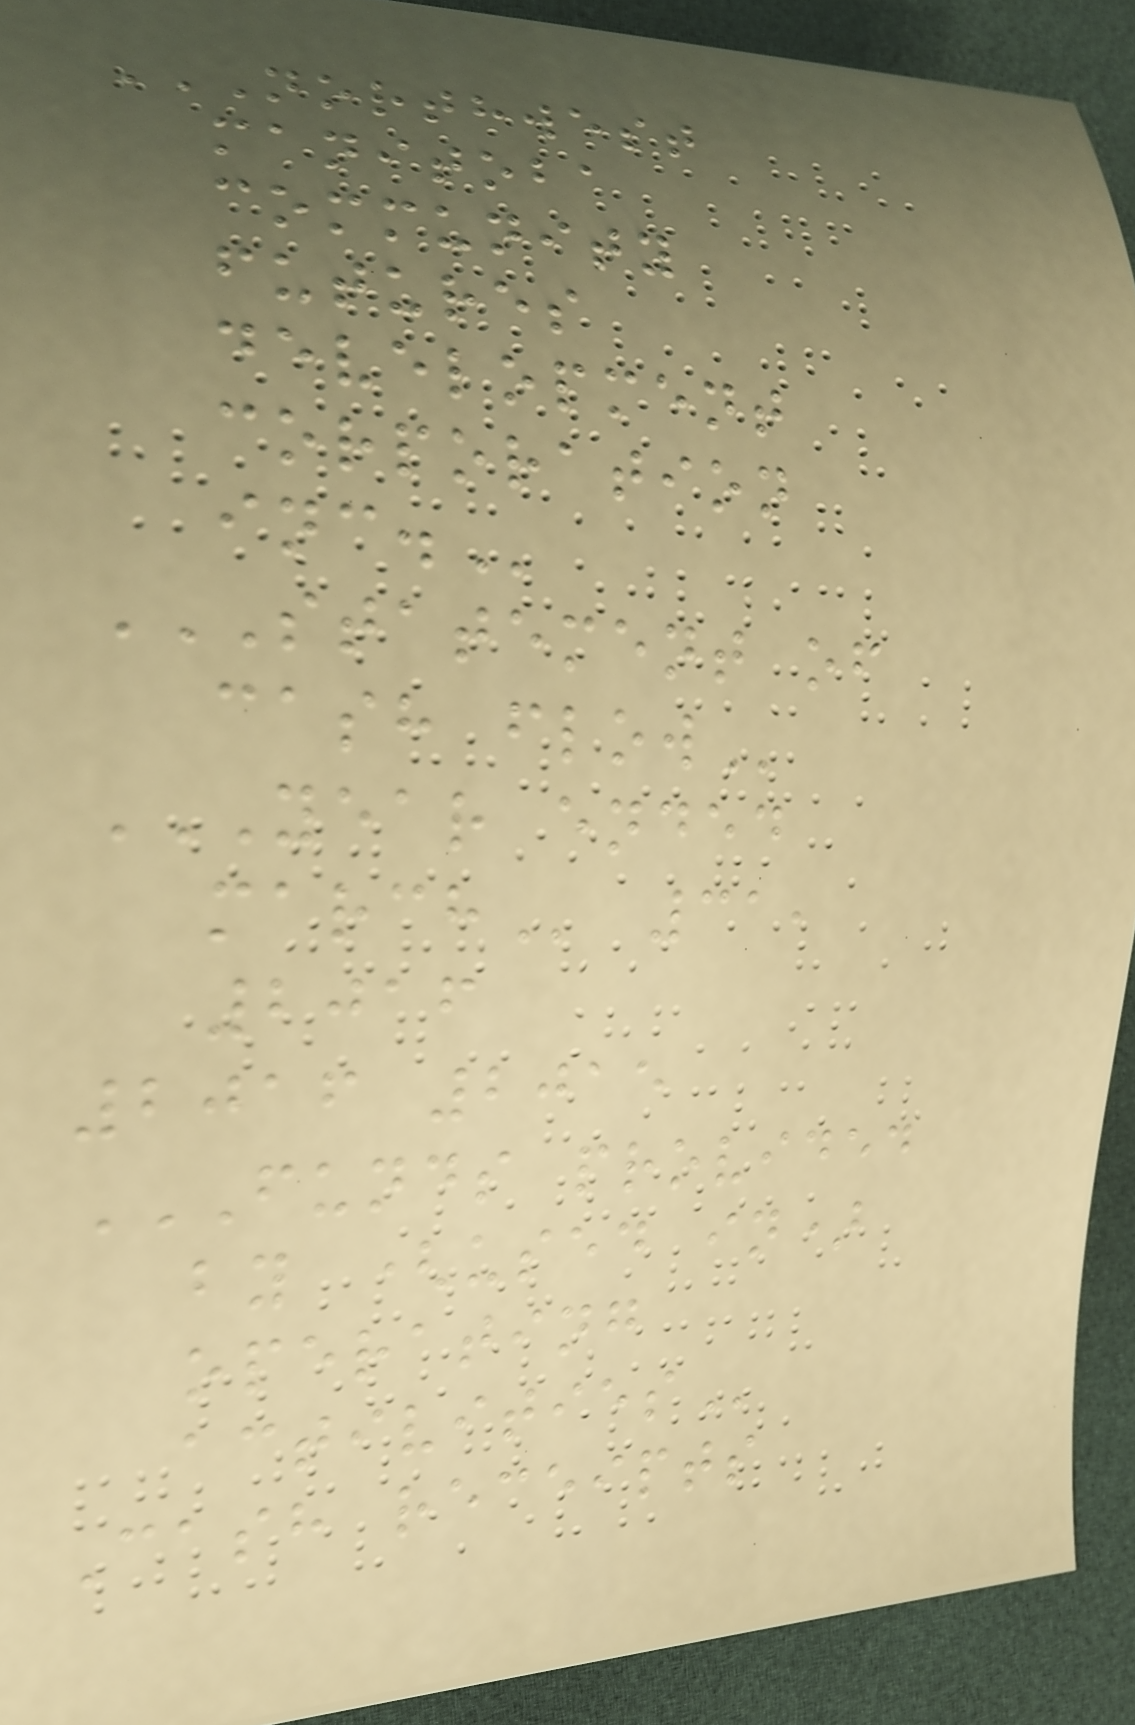NORTHWEST
MANITOBA
COMMUNITY
FUTURES
DEVELOPMENT
CORPORATION
INC.
STATEMENT OF
CASH FLOW
YEAR ENDED
MARCH 31,
2016
2016 2015
FUNDS PROVIDED
BY (USED IN)
OPERATING
ACTIVITIES
Cash receipts
